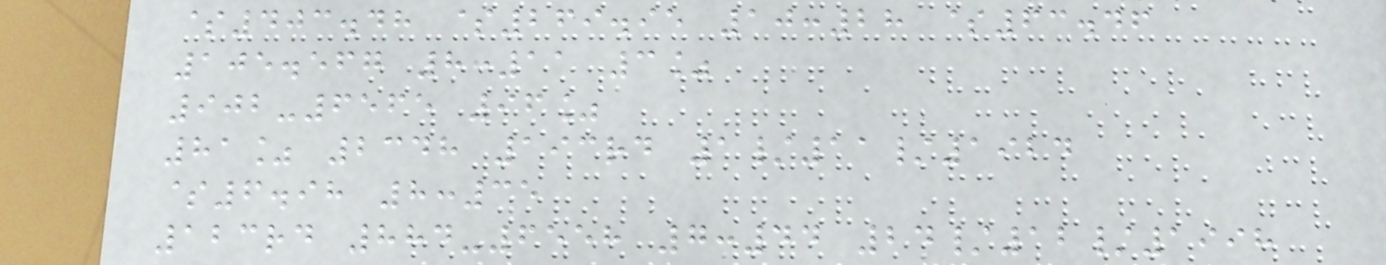$403.48 $269.95 10:28 $63.46
105.567 8:11 3%
902-6565 96%
81% 2348 193rd 1/11/1924
$6.98 8:35
123rd 884-6558 7:44 24/12/1998
